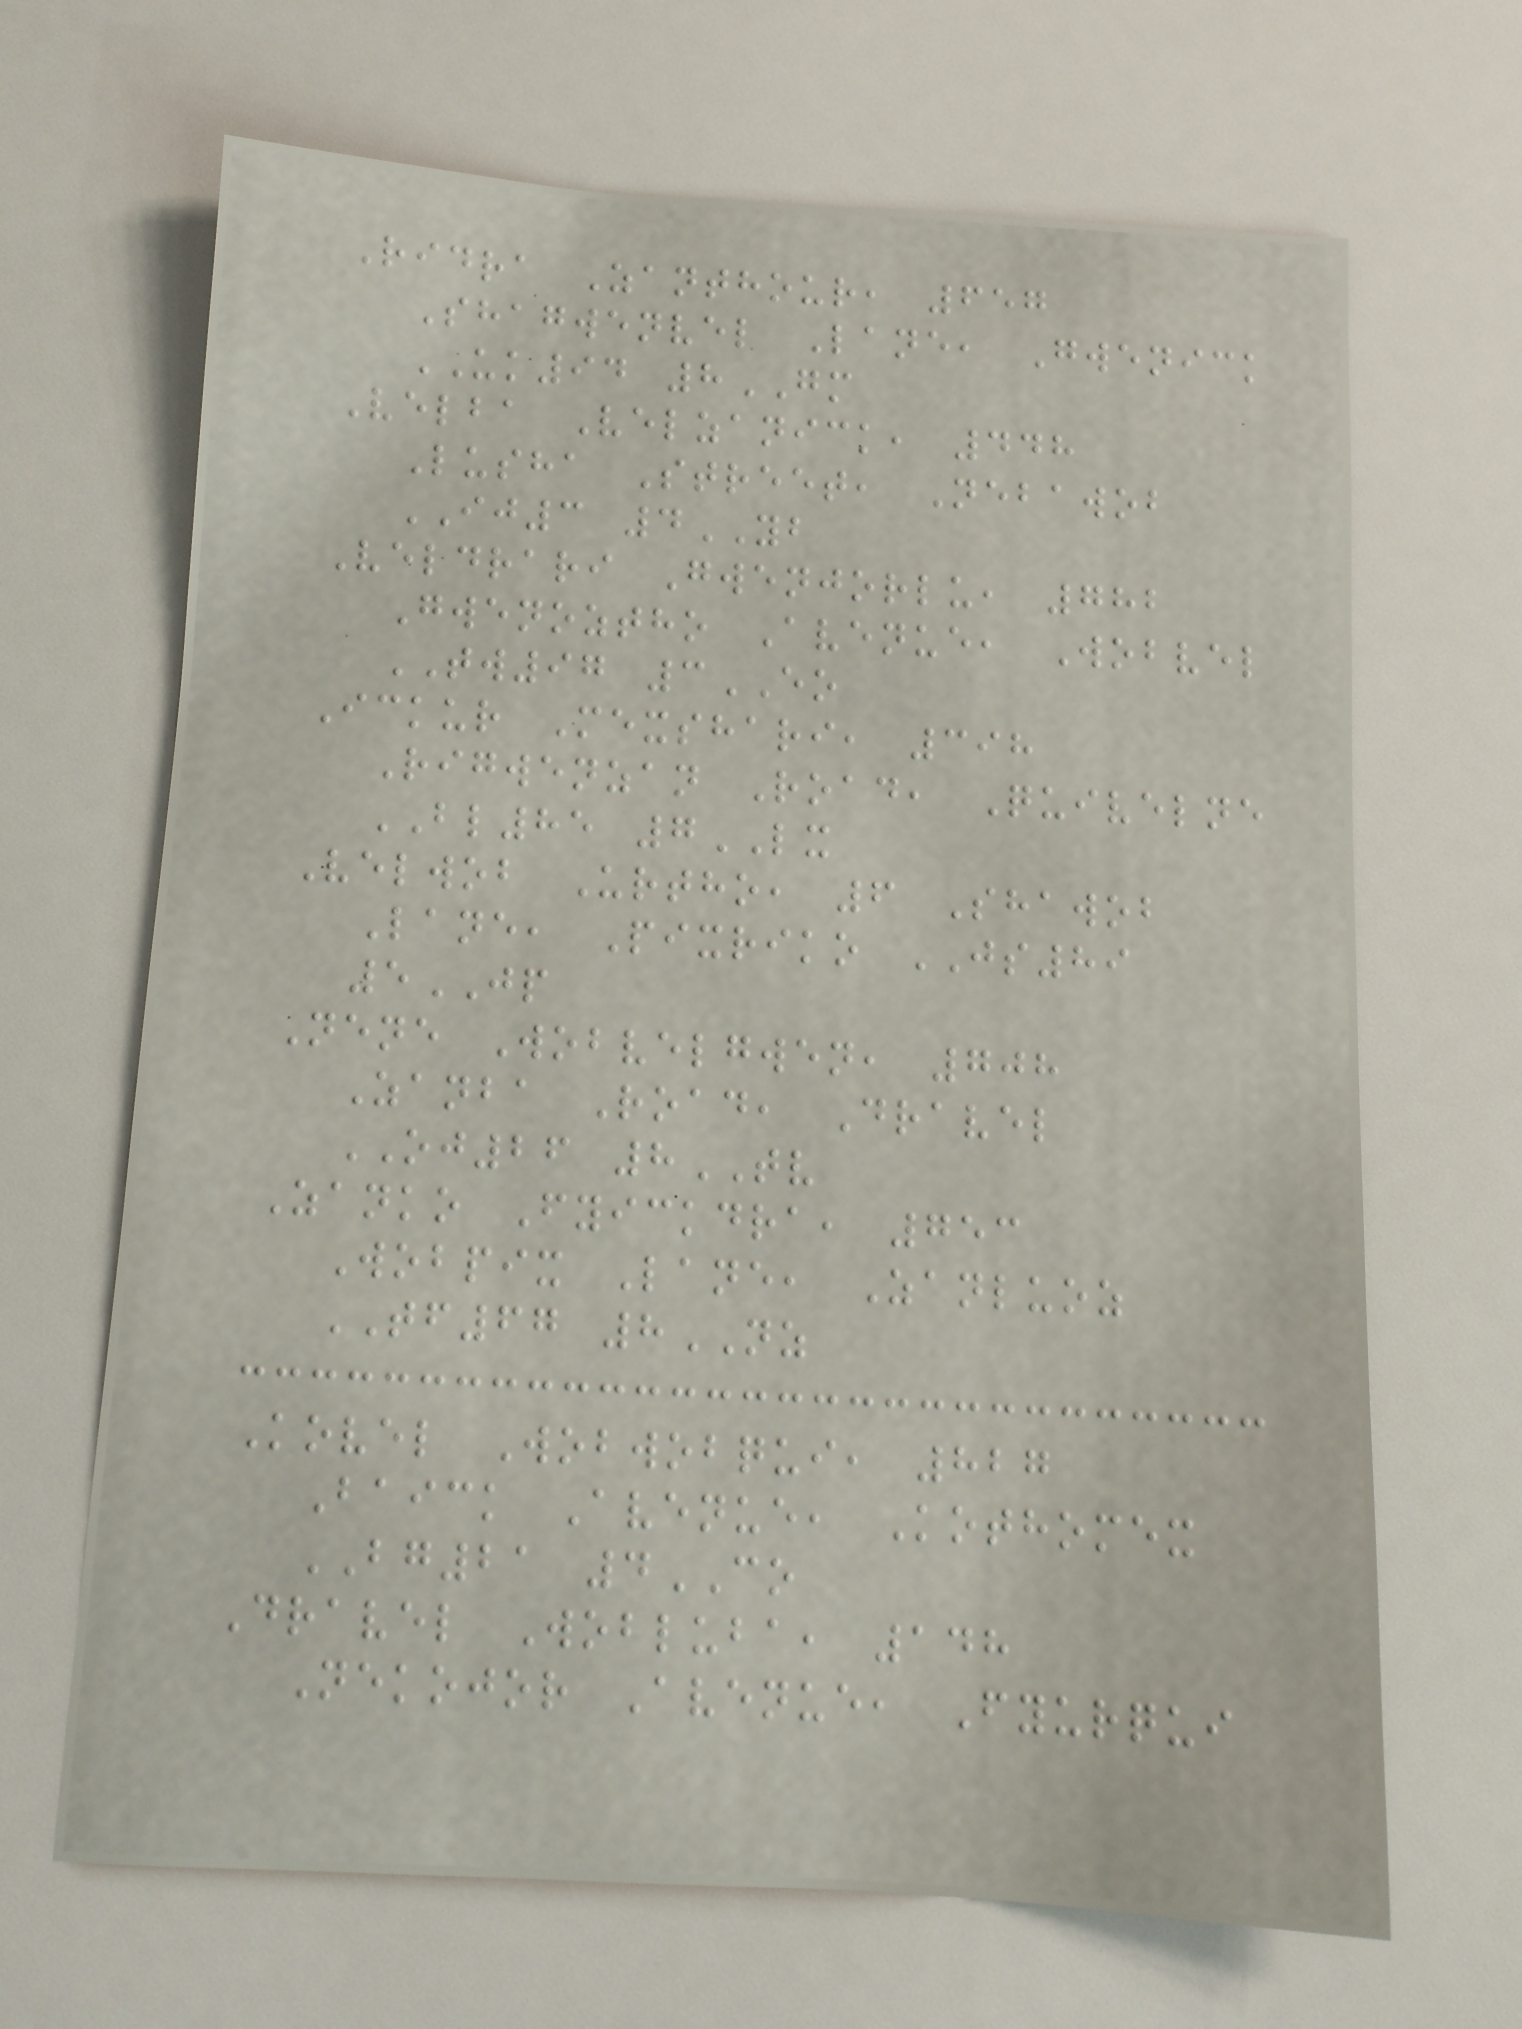Ridra Zanthour, 657
Shagwenvel Lane, Gwenick
UK94 8GM
Velba Velzanick, 448
Lusha Street, Nebawob
IJ3 4YB
Veldrari Gwenjorlu, 782
Gwenoztho Avenue, Wobvel
TW97 3EO
Ickur Mexshari, 398
Rigwenzan Road, Quivelne
BL85 7LX
Velwob Urtho, 6 Shawob
Lane, Pixriko JS89
5JP
Nene Wobvelgwen, 708
Zanba Road, Dravel
OJ26 8TV
Zanko Fyickdra, 753
Wobpix Lane, Zanluoz
TF67 8NZ
Kovel Wobwobqui, 827
Baick Avenue, Kothomex
BG21 4CO
Dravel Wobluba, 148
Nekojor Avenue, Fyurqui
